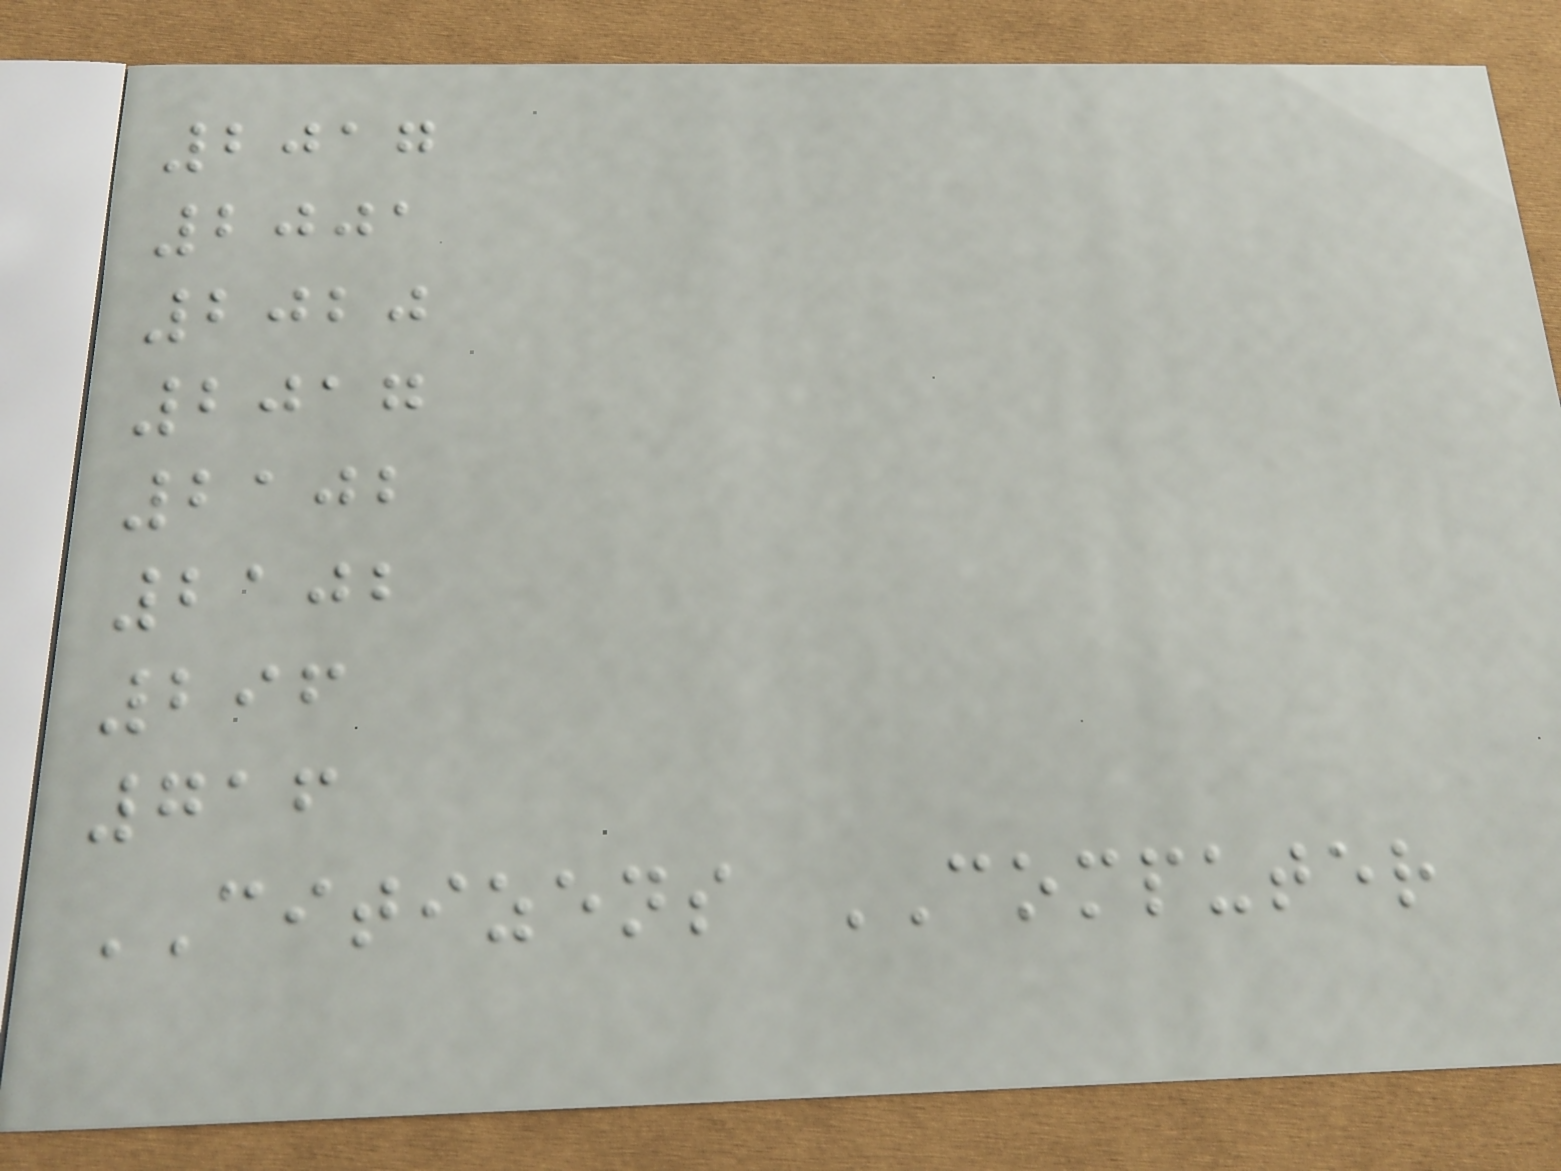2017
2001
2020
2017
2102
2102
296
716
CITIZENS COMPUTER
